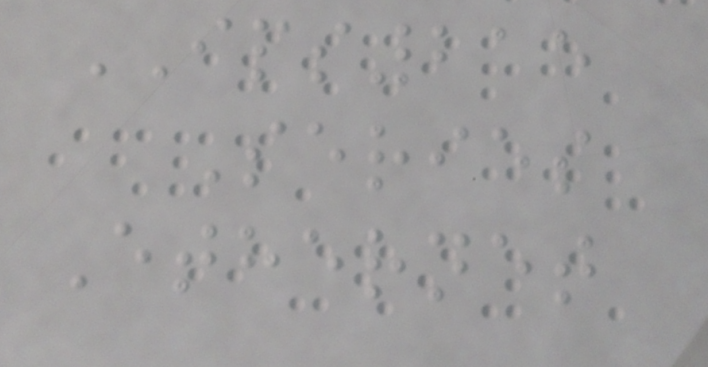IPS215
Series
Ethernet
